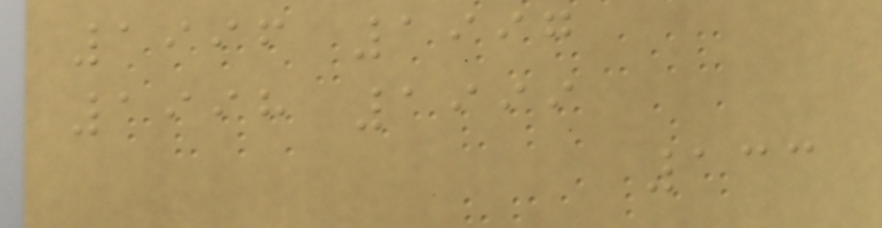1996 1997
1998 1999
133
